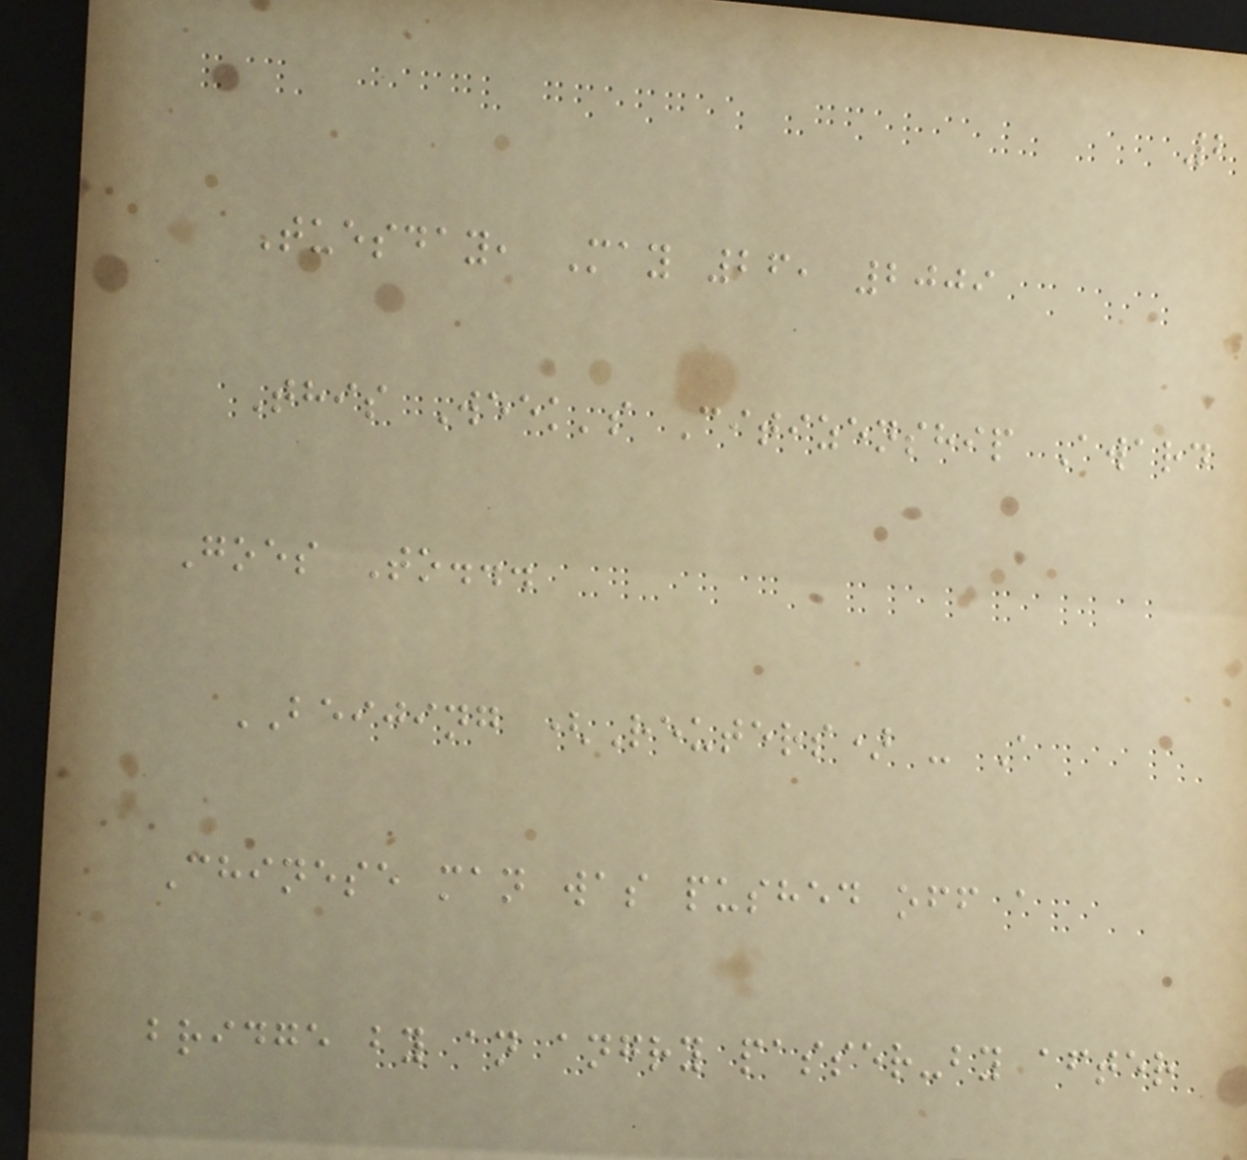2
Tuesday, May 26, 2009
This Week's Citizenship Award
Goes To...
BEIJING (Reuters) - A
Chinese man was pushed off a
bridge by an angry passer-by after
